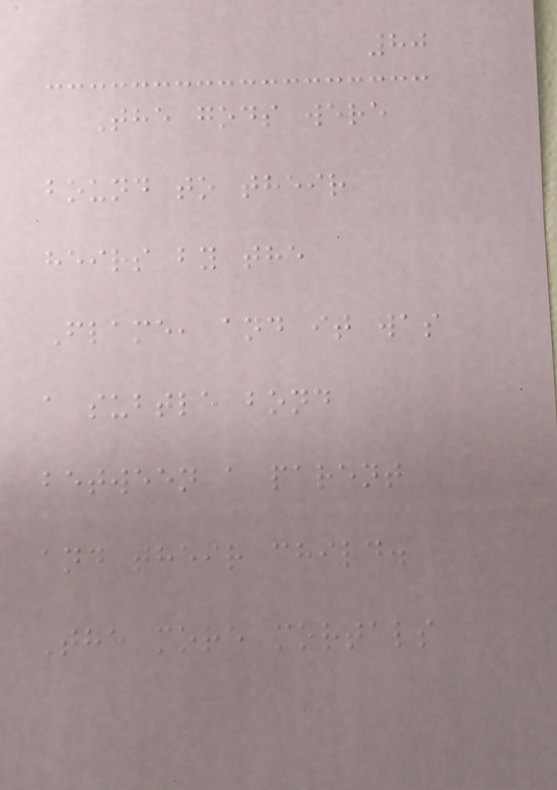80
The gods were
bound to their
heirs by the
Flame, and it was
a subtle bond
between a parent
and their child.
The more mortals
